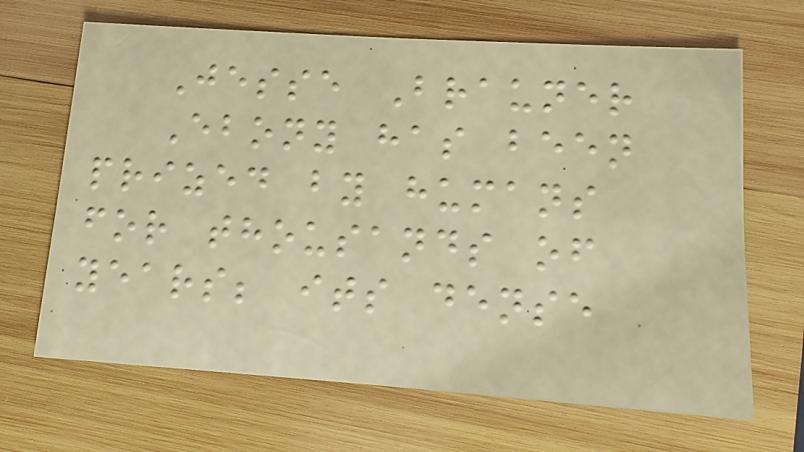Jesse Brauner
Ebony has been
prized by humans
for thousands of
years; its dense
